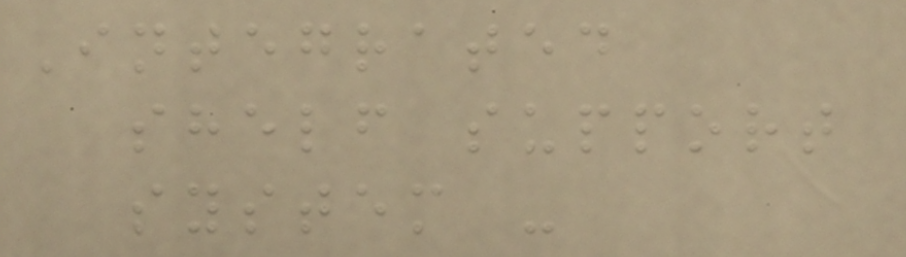Integrated
shelf support
system -
